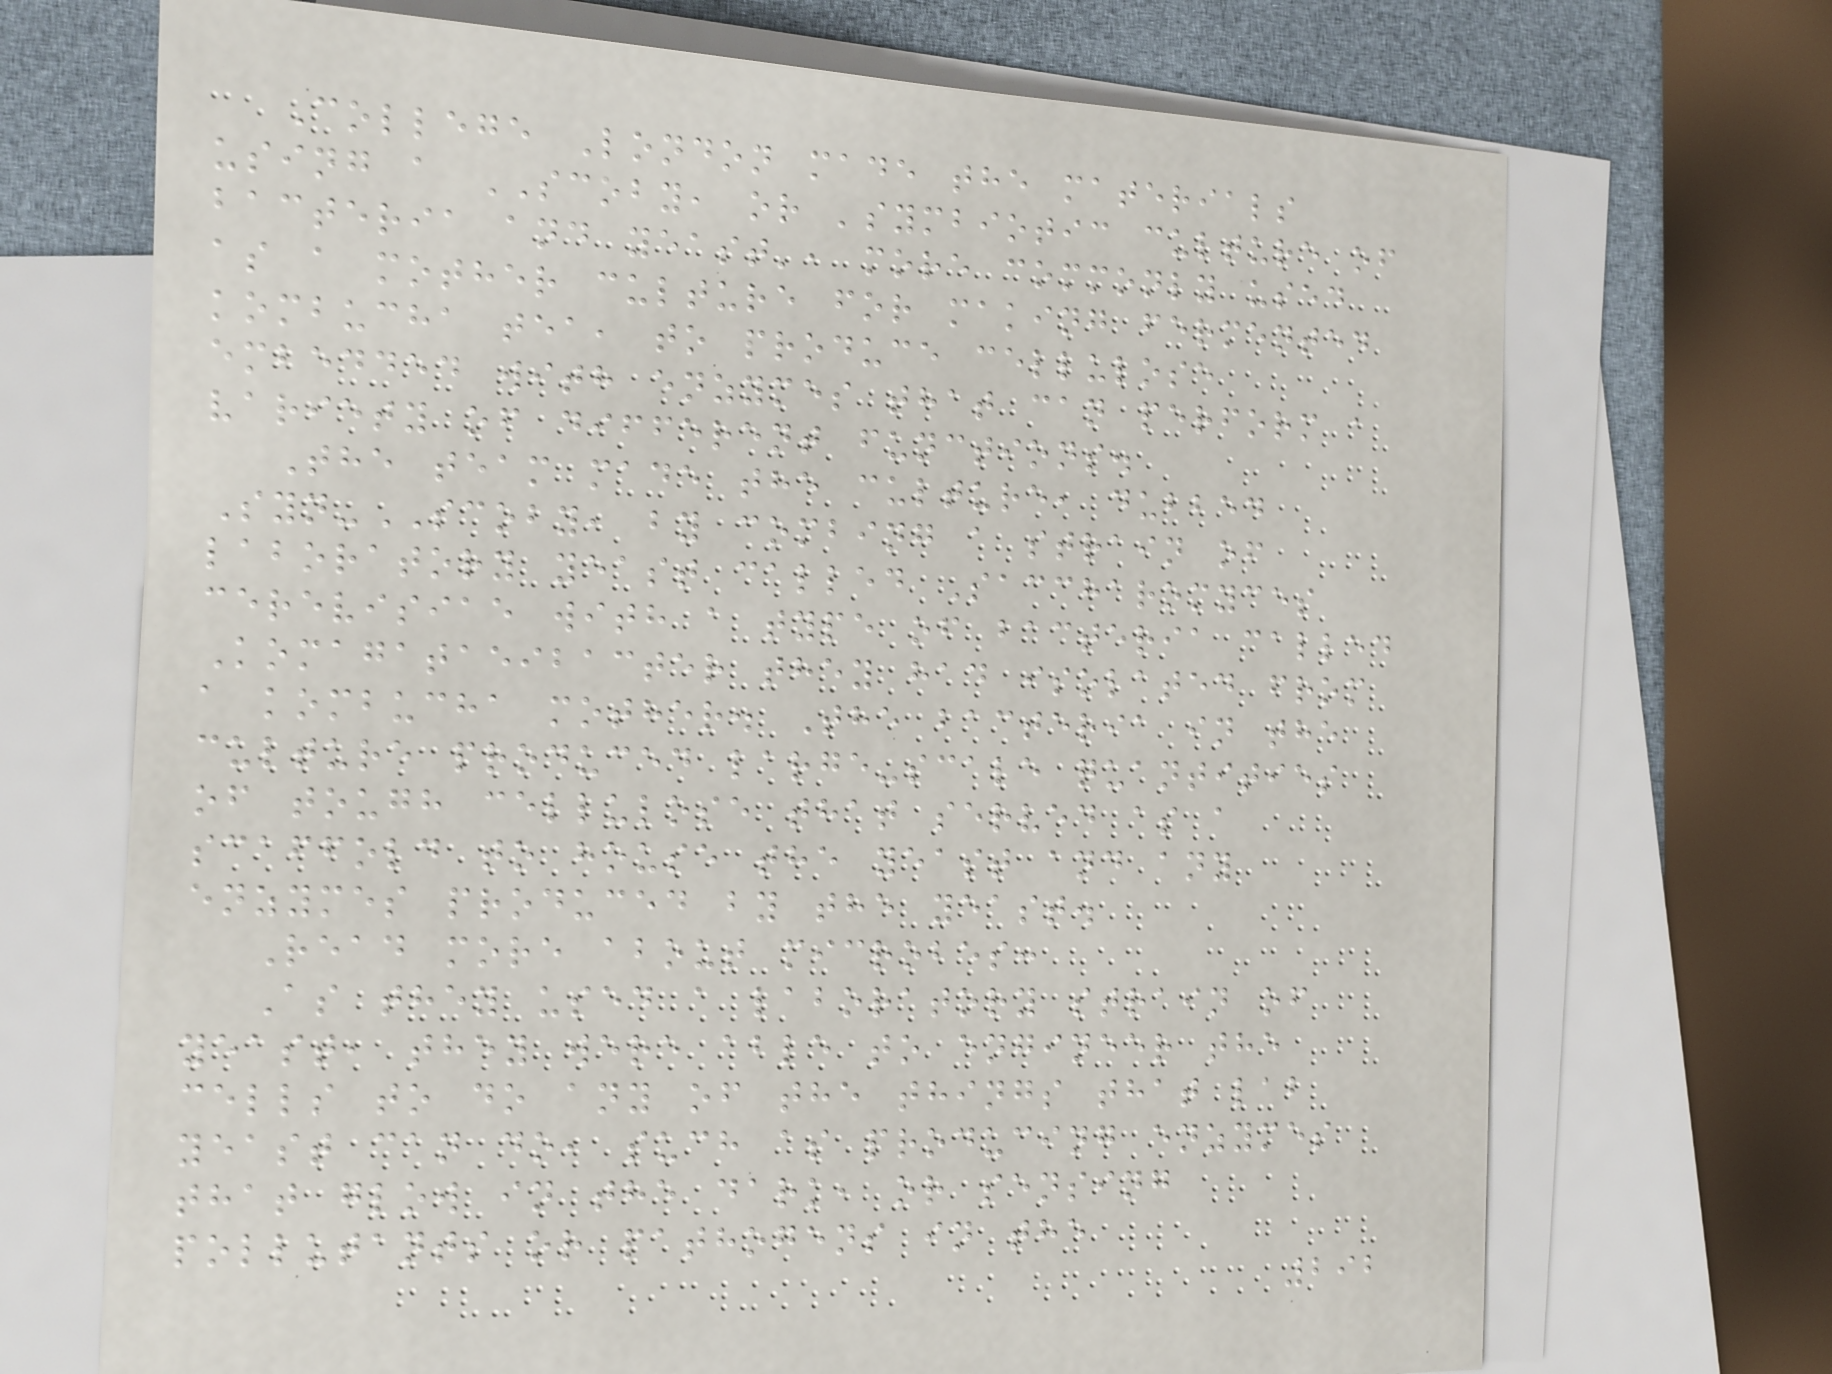College London made the materials
using a SCOBY, or 'symbiotic culture of
bacteria and yeast', more commonly used
as a mother culture for making fermented
kombucha tea, to produce cellulose
embedded with enzymes that can perform a
variety of different functions.
The team made the culture, dubbed
Syn-SCOBY, by combing a strain of
laboratory yeast called Saccharomyces
cerevisiae with a type of bacteria called
Komagataeibacter they had isolated from
a kombucha mother. The bacteria in the
culture produced large-scale quantities
of tough cellulose that served as a
scaffold to house the yeast and any
enzymes produced by the yeast.
Read more about microbes:
As they used a laboratory strain of
yeast, they were able to engineer the
cells to do any of the things that lab
yeast can do, such as producing enzymes
that glow in the dark, or sensing
pollutants or pathogens in the
292
